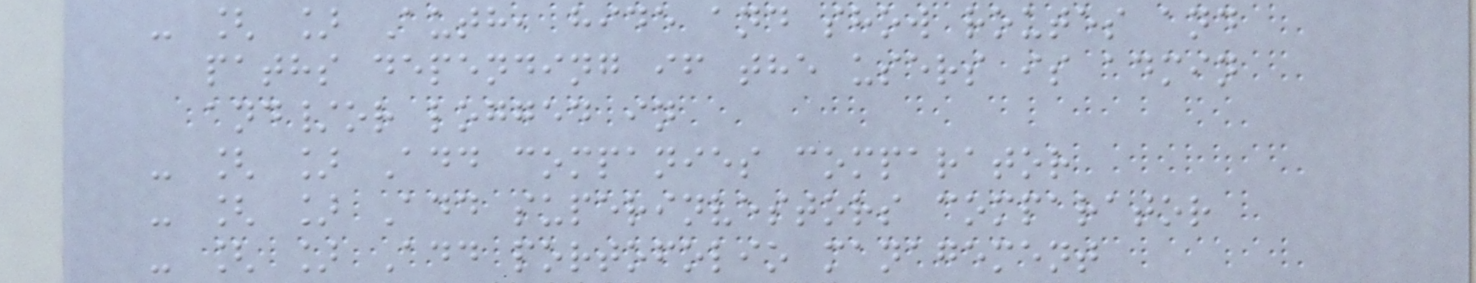- [ ] Auth, hide and show routes and
paths depending if the users is admin
and/or logged in
- [ ] Add companies comparator
- [ ] Add superinvestors comparator
- [ ] Add portofolio management
